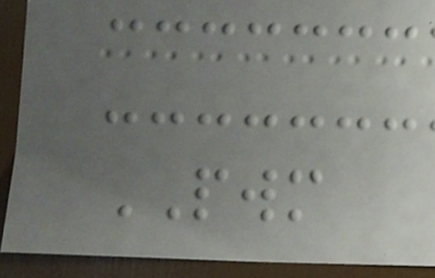PWM
